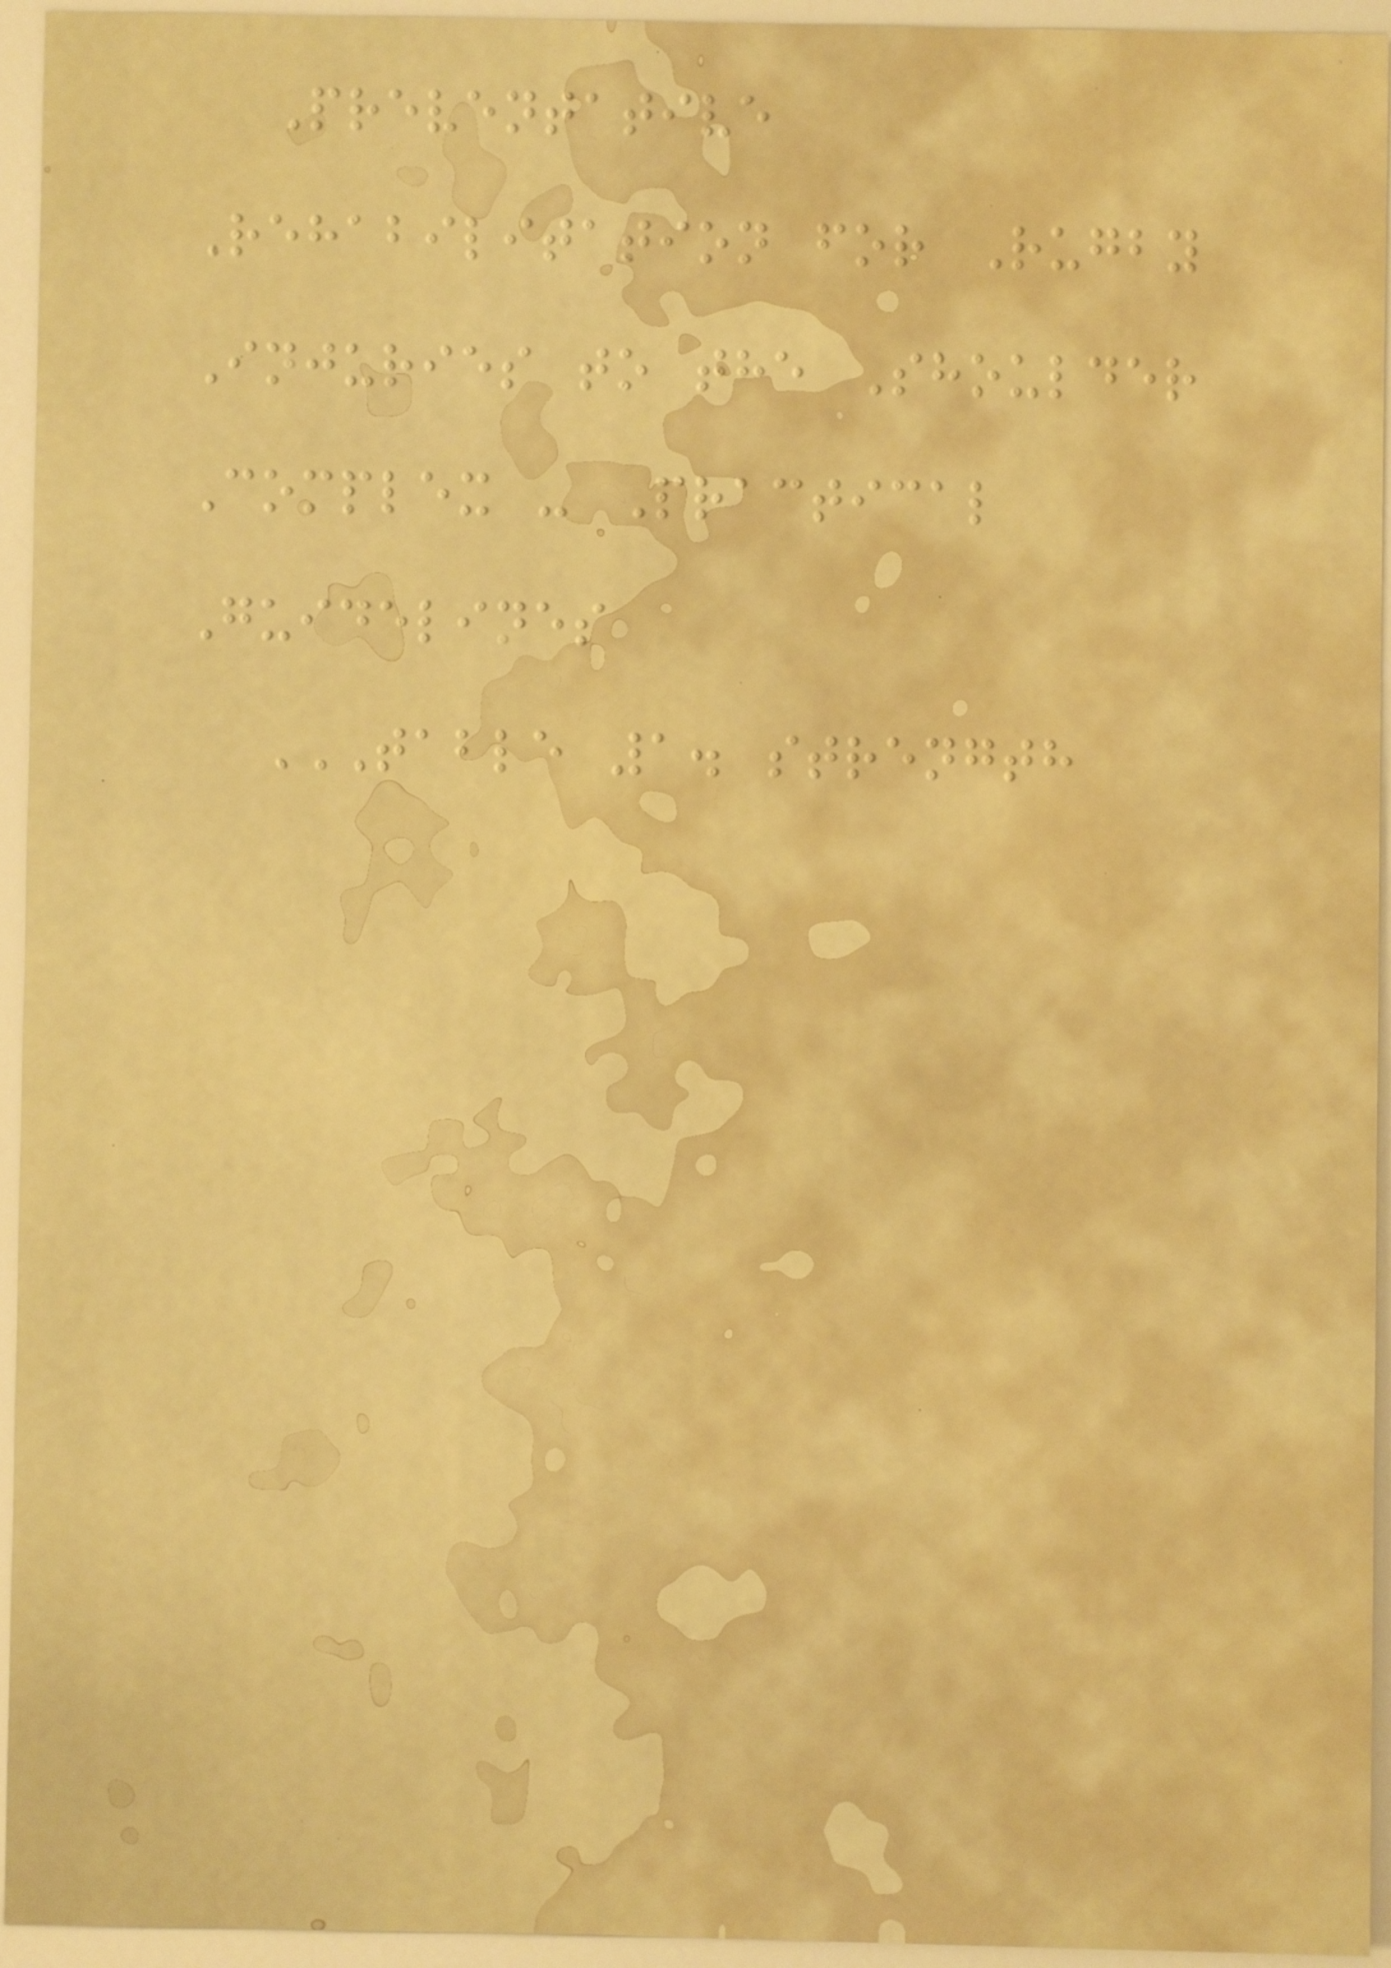Preventative
Rehabilitation for Rugby
Injuries to the Shoulder
Complex - Practical
Guidelines
TABLE 1. STRENGTH
